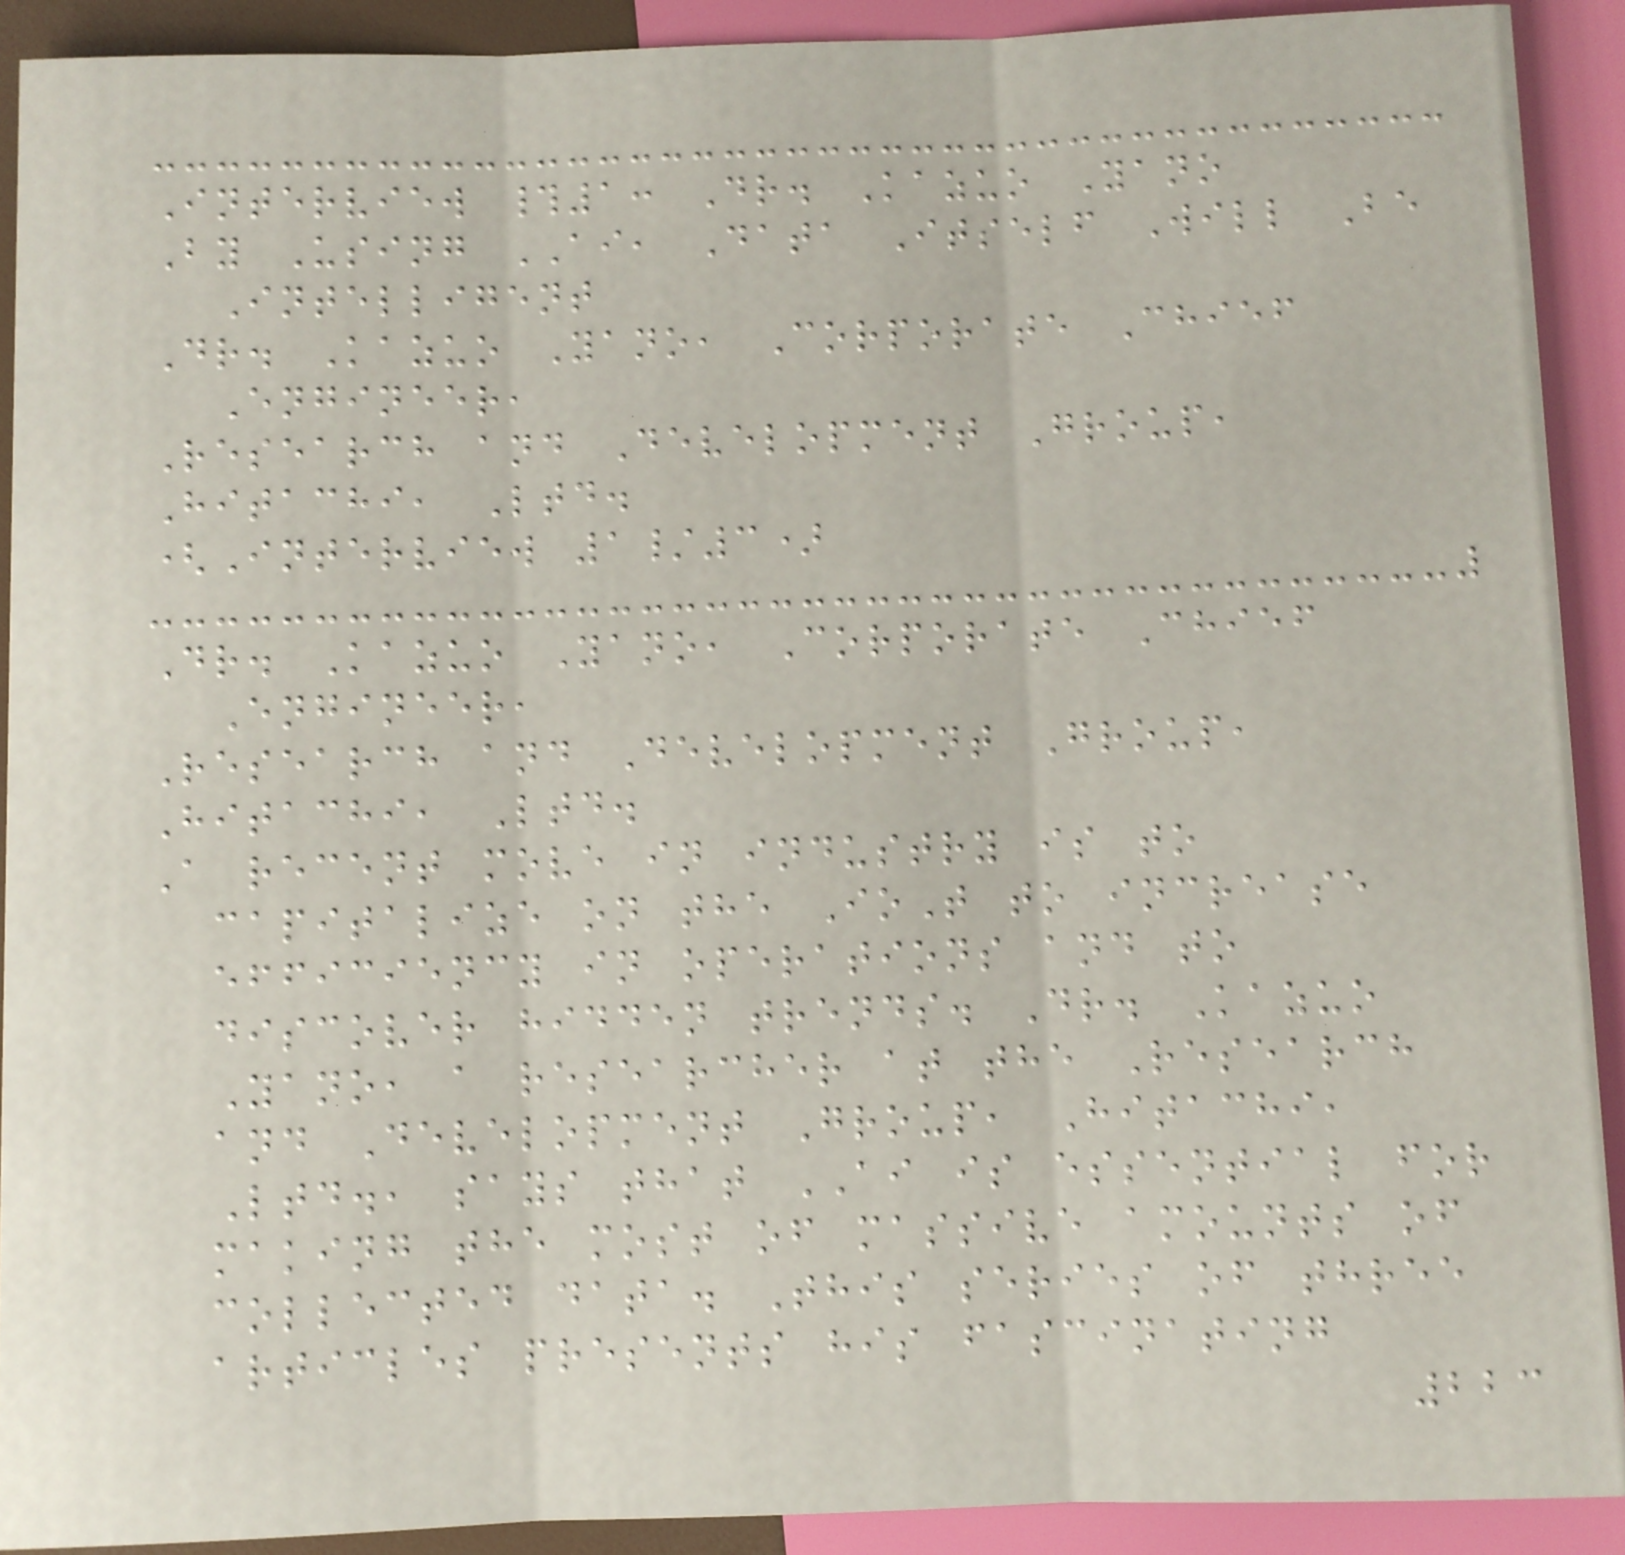Interview #1: Dr. Kazuo Yano
By Using AI, Data Itself Will Be
Intelligent
Dr. Kazuo Yano, Corporate Chief
Engineer,
Research and Development Group,
Hitachi, Ltd.
(Interview 1/3)
Dr. Kazuo Yano, Corporate Chief
Engineer,
Research and Development Group,
Hitachi, Ltd.
A recent move in industry is to
capitalize on the IoT to increase
efficiency in operations and to
discover hidden trends. Dr. Kazuo
Yano, a researcher at the Research
and Development Group, Hitachi,
Ltd., says that AI is essential for
making the most of massive amounts of
collected data. This series of three
articles presents his fascinating
223
